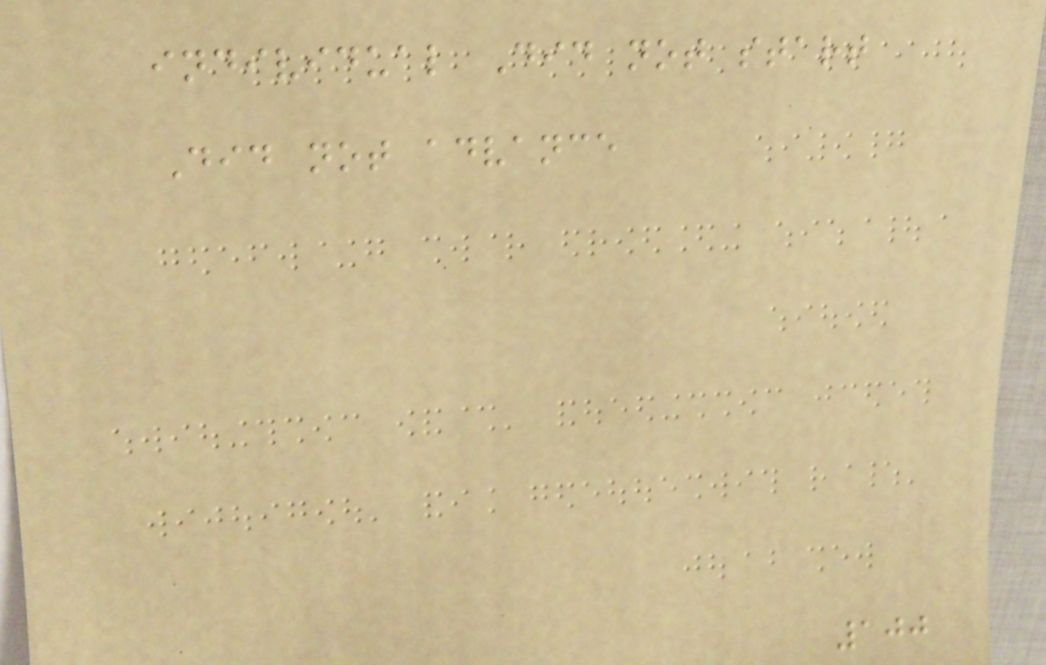individual Did not start
Did not advance
100
